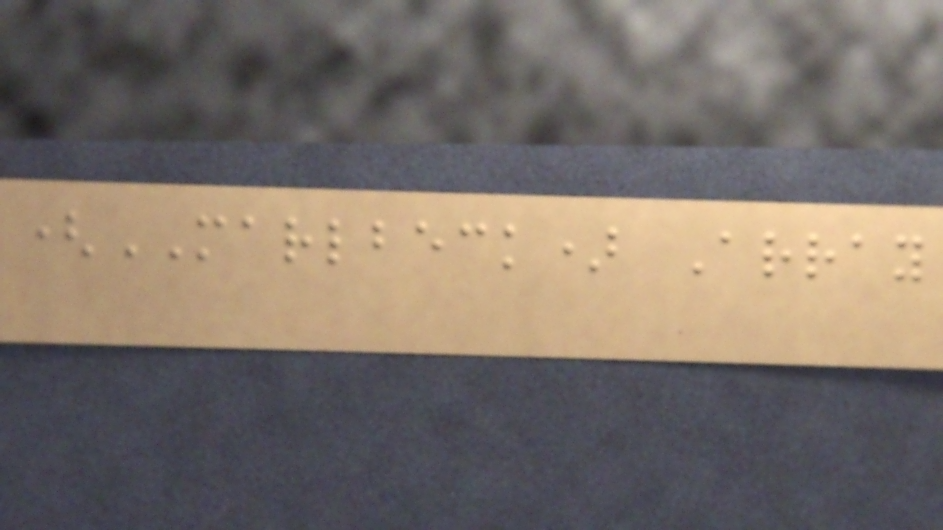(MARLBECK) Array
